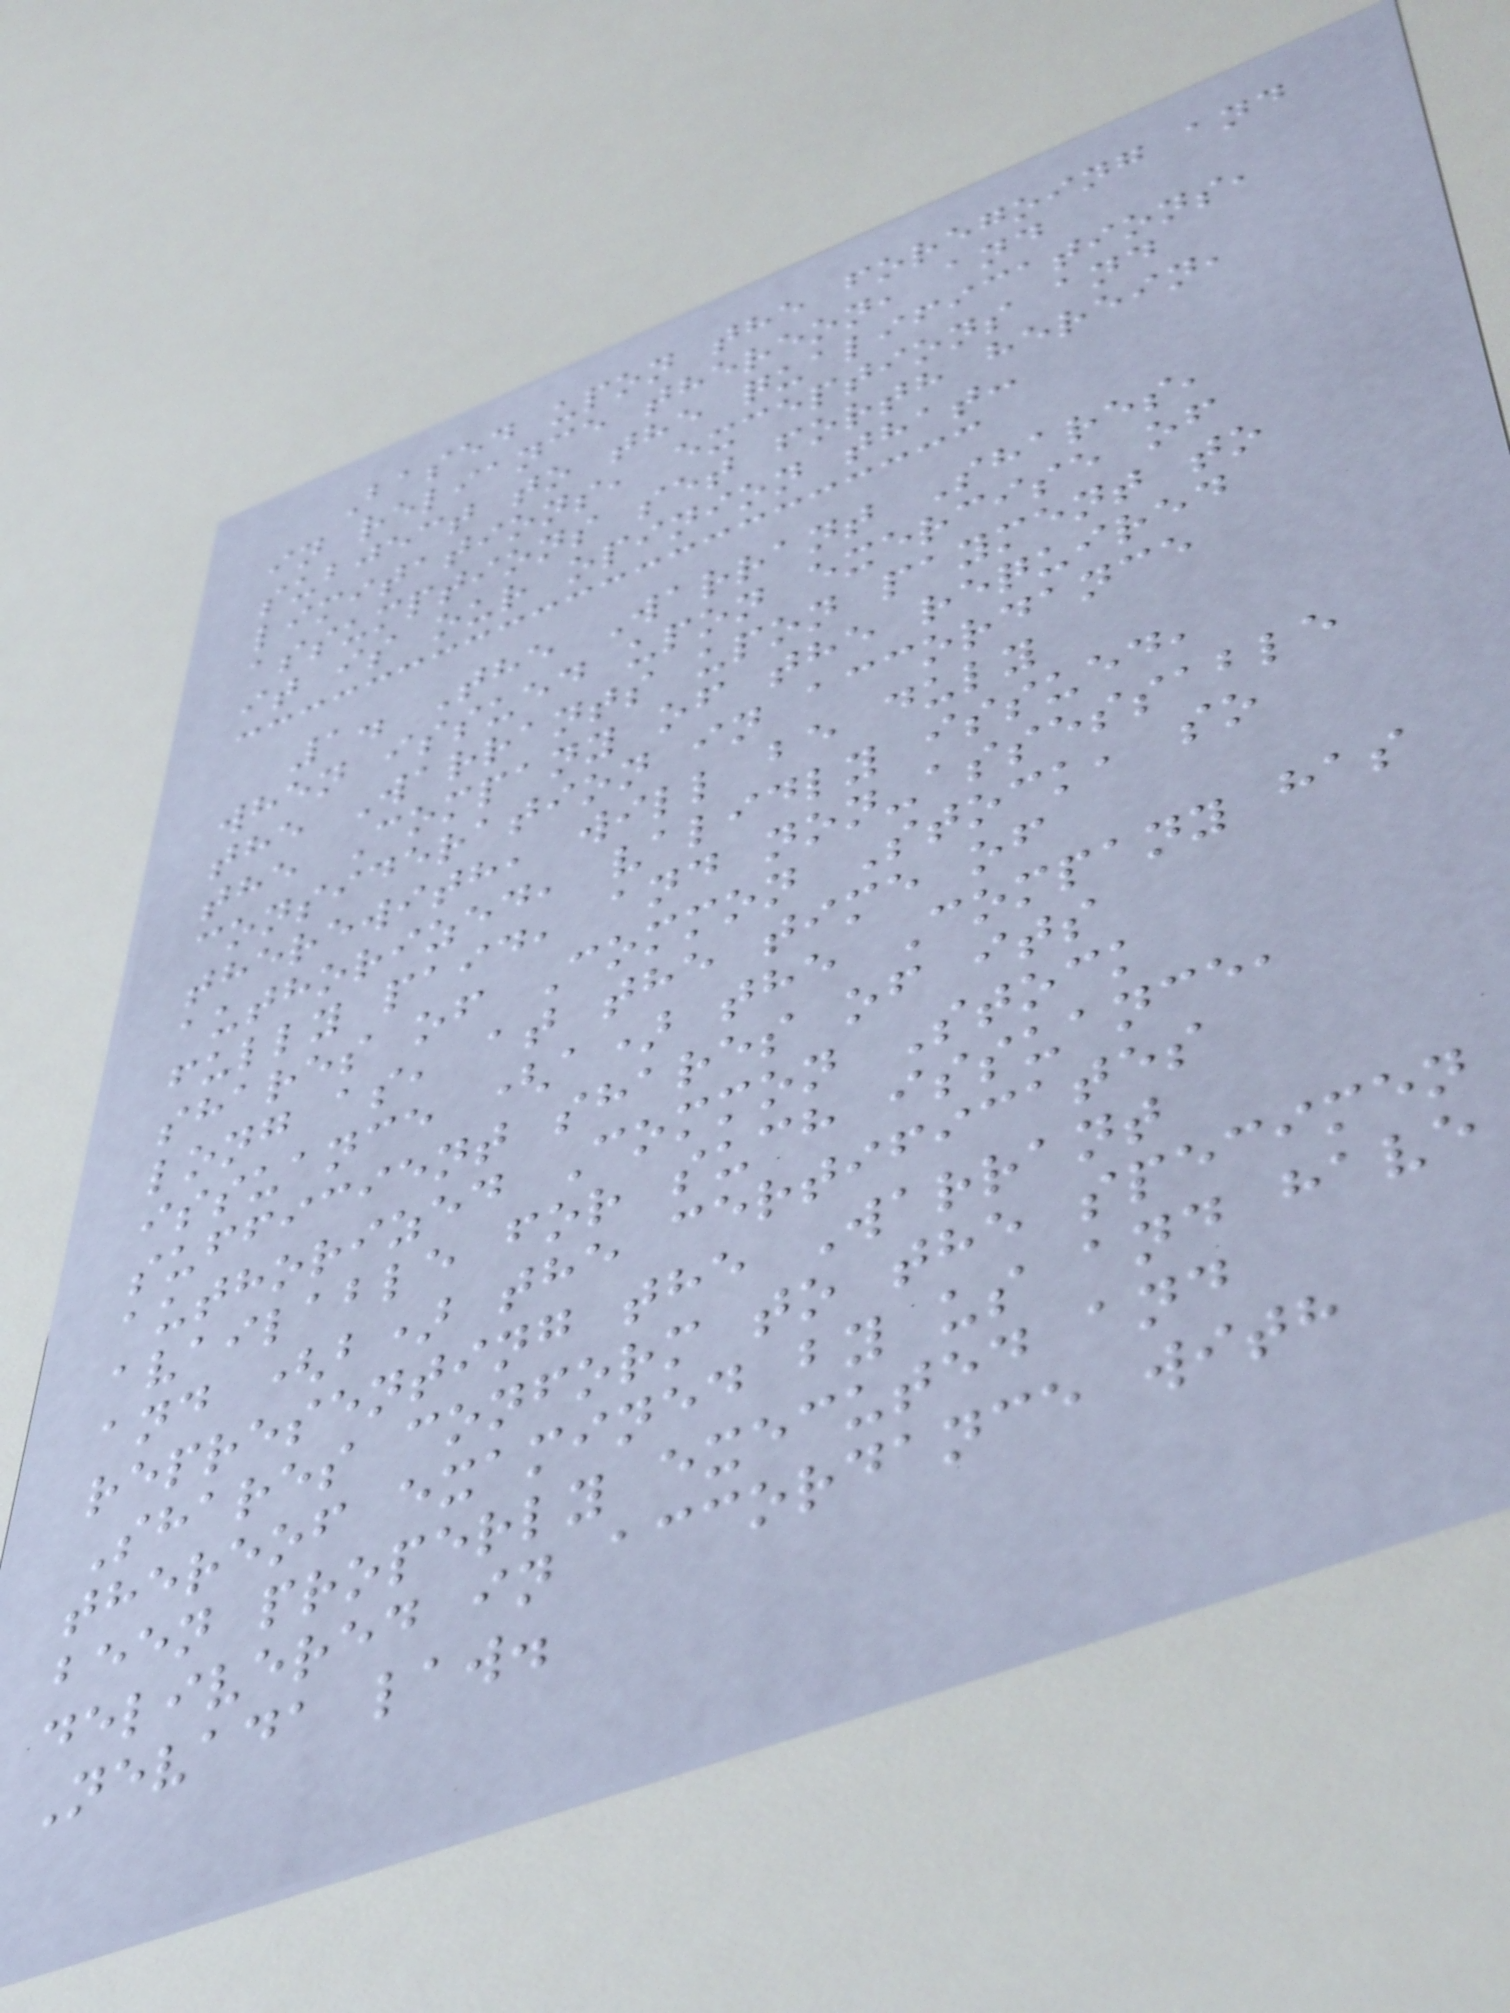Based upon the foregoing and
in reliance thereon, and
subject to the qualifications,
limitations, exceptions and
assumptions set forth herein,
it is our opinion that:
1. The Warrant Shares,
when issued upon exercise of
the Warrants upon payment to
the Company of the required
consideration in accordance
therewith, will be duly
authorized, validly issued,
fully paid, and non-assessable
shares of Common Stock, so
long as, at the time of
issuance (a) the Company has
sufficient shares of its
authorized Common Stock
available for such issuance,
and (b) the certificates
representing the Warrant
Shares conform to the specimen
thereof examined by us and have
been properly executed and
delivered in accordance with
Nevada law.
